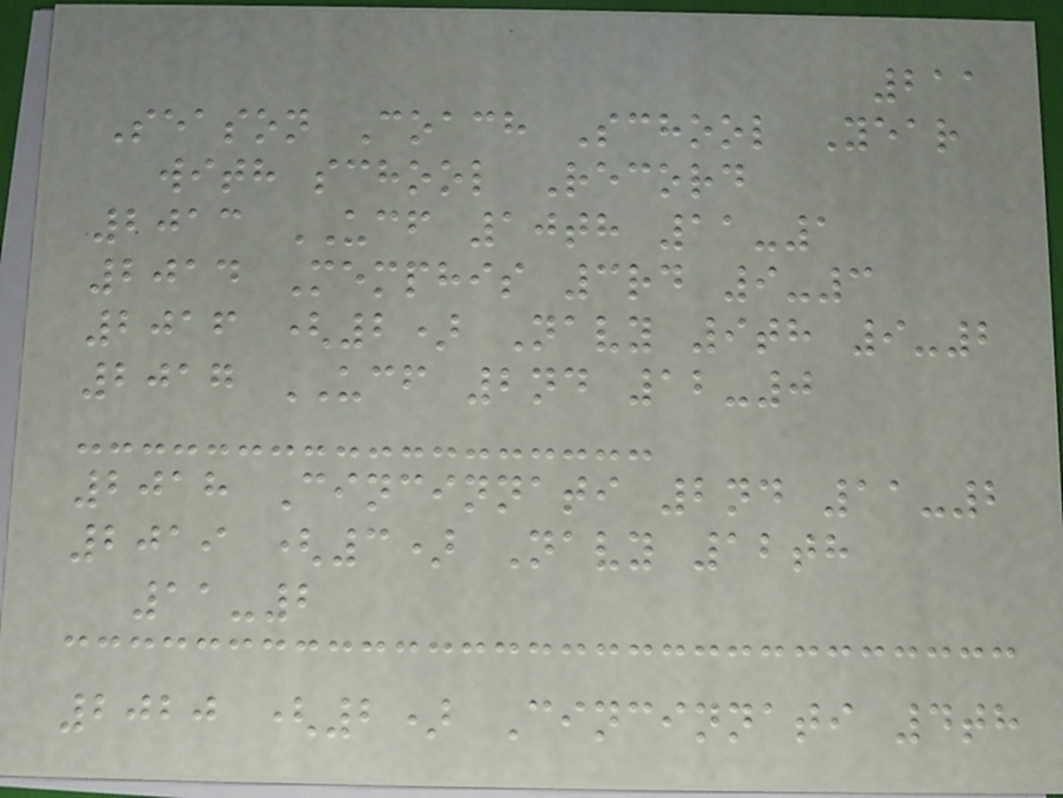211
Season Coach School Year
with school Record
2013 UCF 10th 11-1
2014 Memphis 3rd 9-3
2016 (2) Navy 9th 9-2
2017 UCF 2nd 12-0
2018 Cincinnati 2nd 11-2
2019 (3) Navy 12th
11-2
2020 (2) Cincinnati 4th
